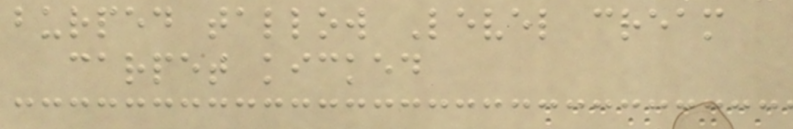burped tallow Level cream
carpet kicked
